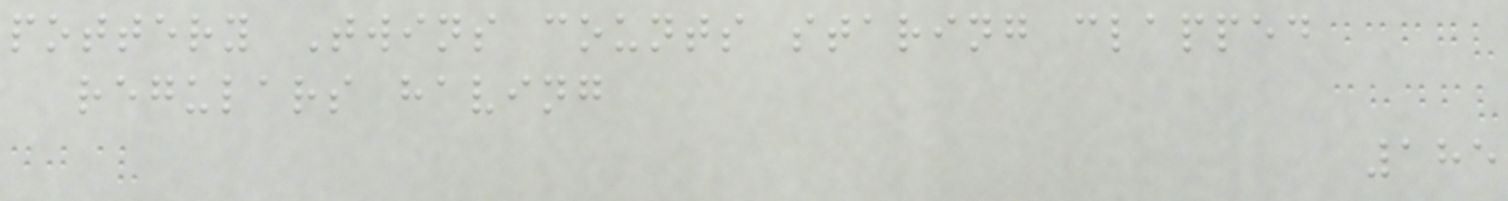pottery Twins counts staring clapped
regulars having
185
